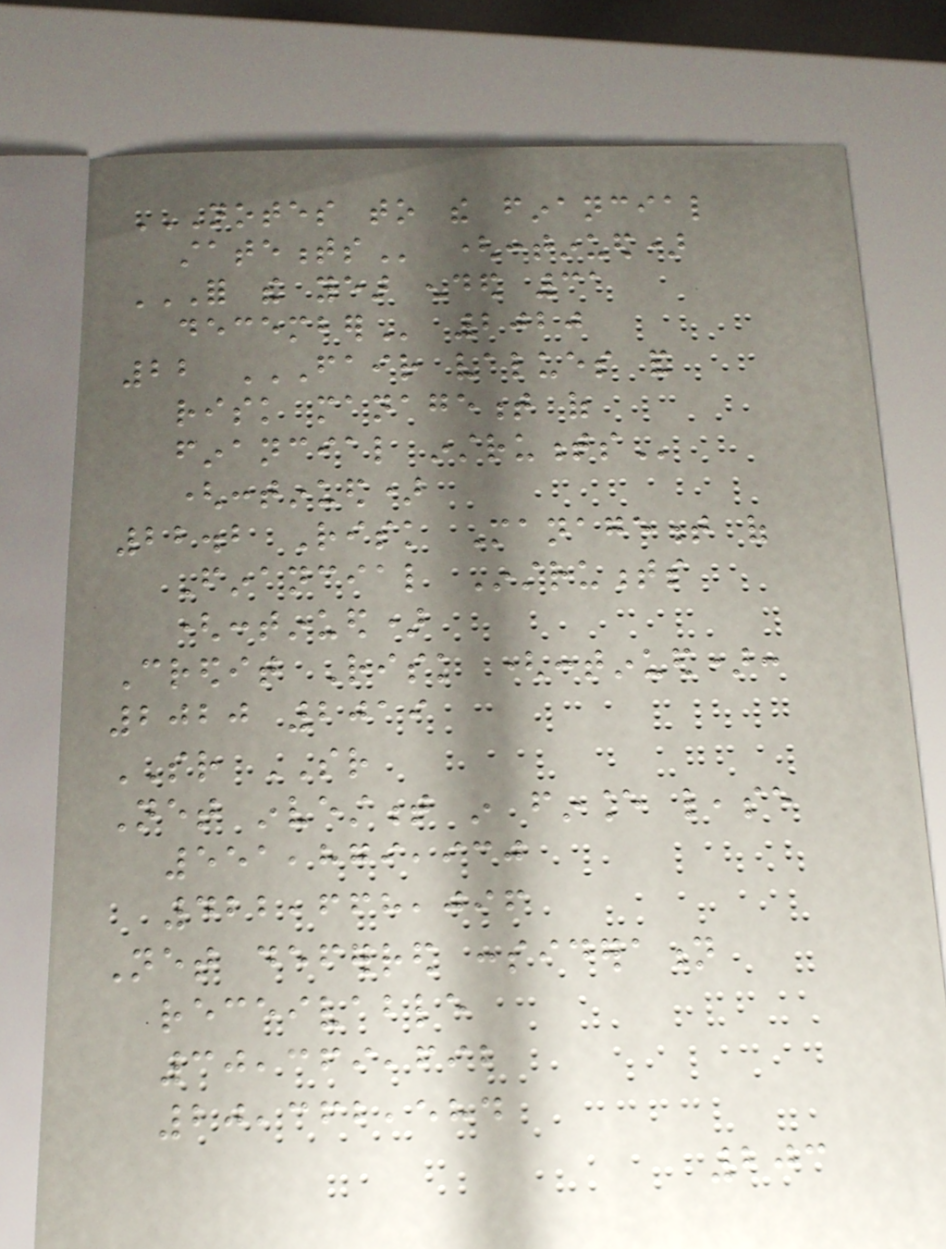NOTES TO THE FINANCIAL
STATEMENTS (continued)
FOR THE YEAR ENDED 31
DECEMBER 2020
22 FAIR VALUES AND
RISK MANAGEMENT OF
FINANCIAL INSTRUMENTS
(continued)
22.2 Risk Management of
Financial Instruments
(continued)
Credit Risk (continued):
2020 2019
SR SR
Net investment in finance lease
551,879,930
422,668,096
Net deferred consideration
receivable
30,369,692
20,362,584
203
